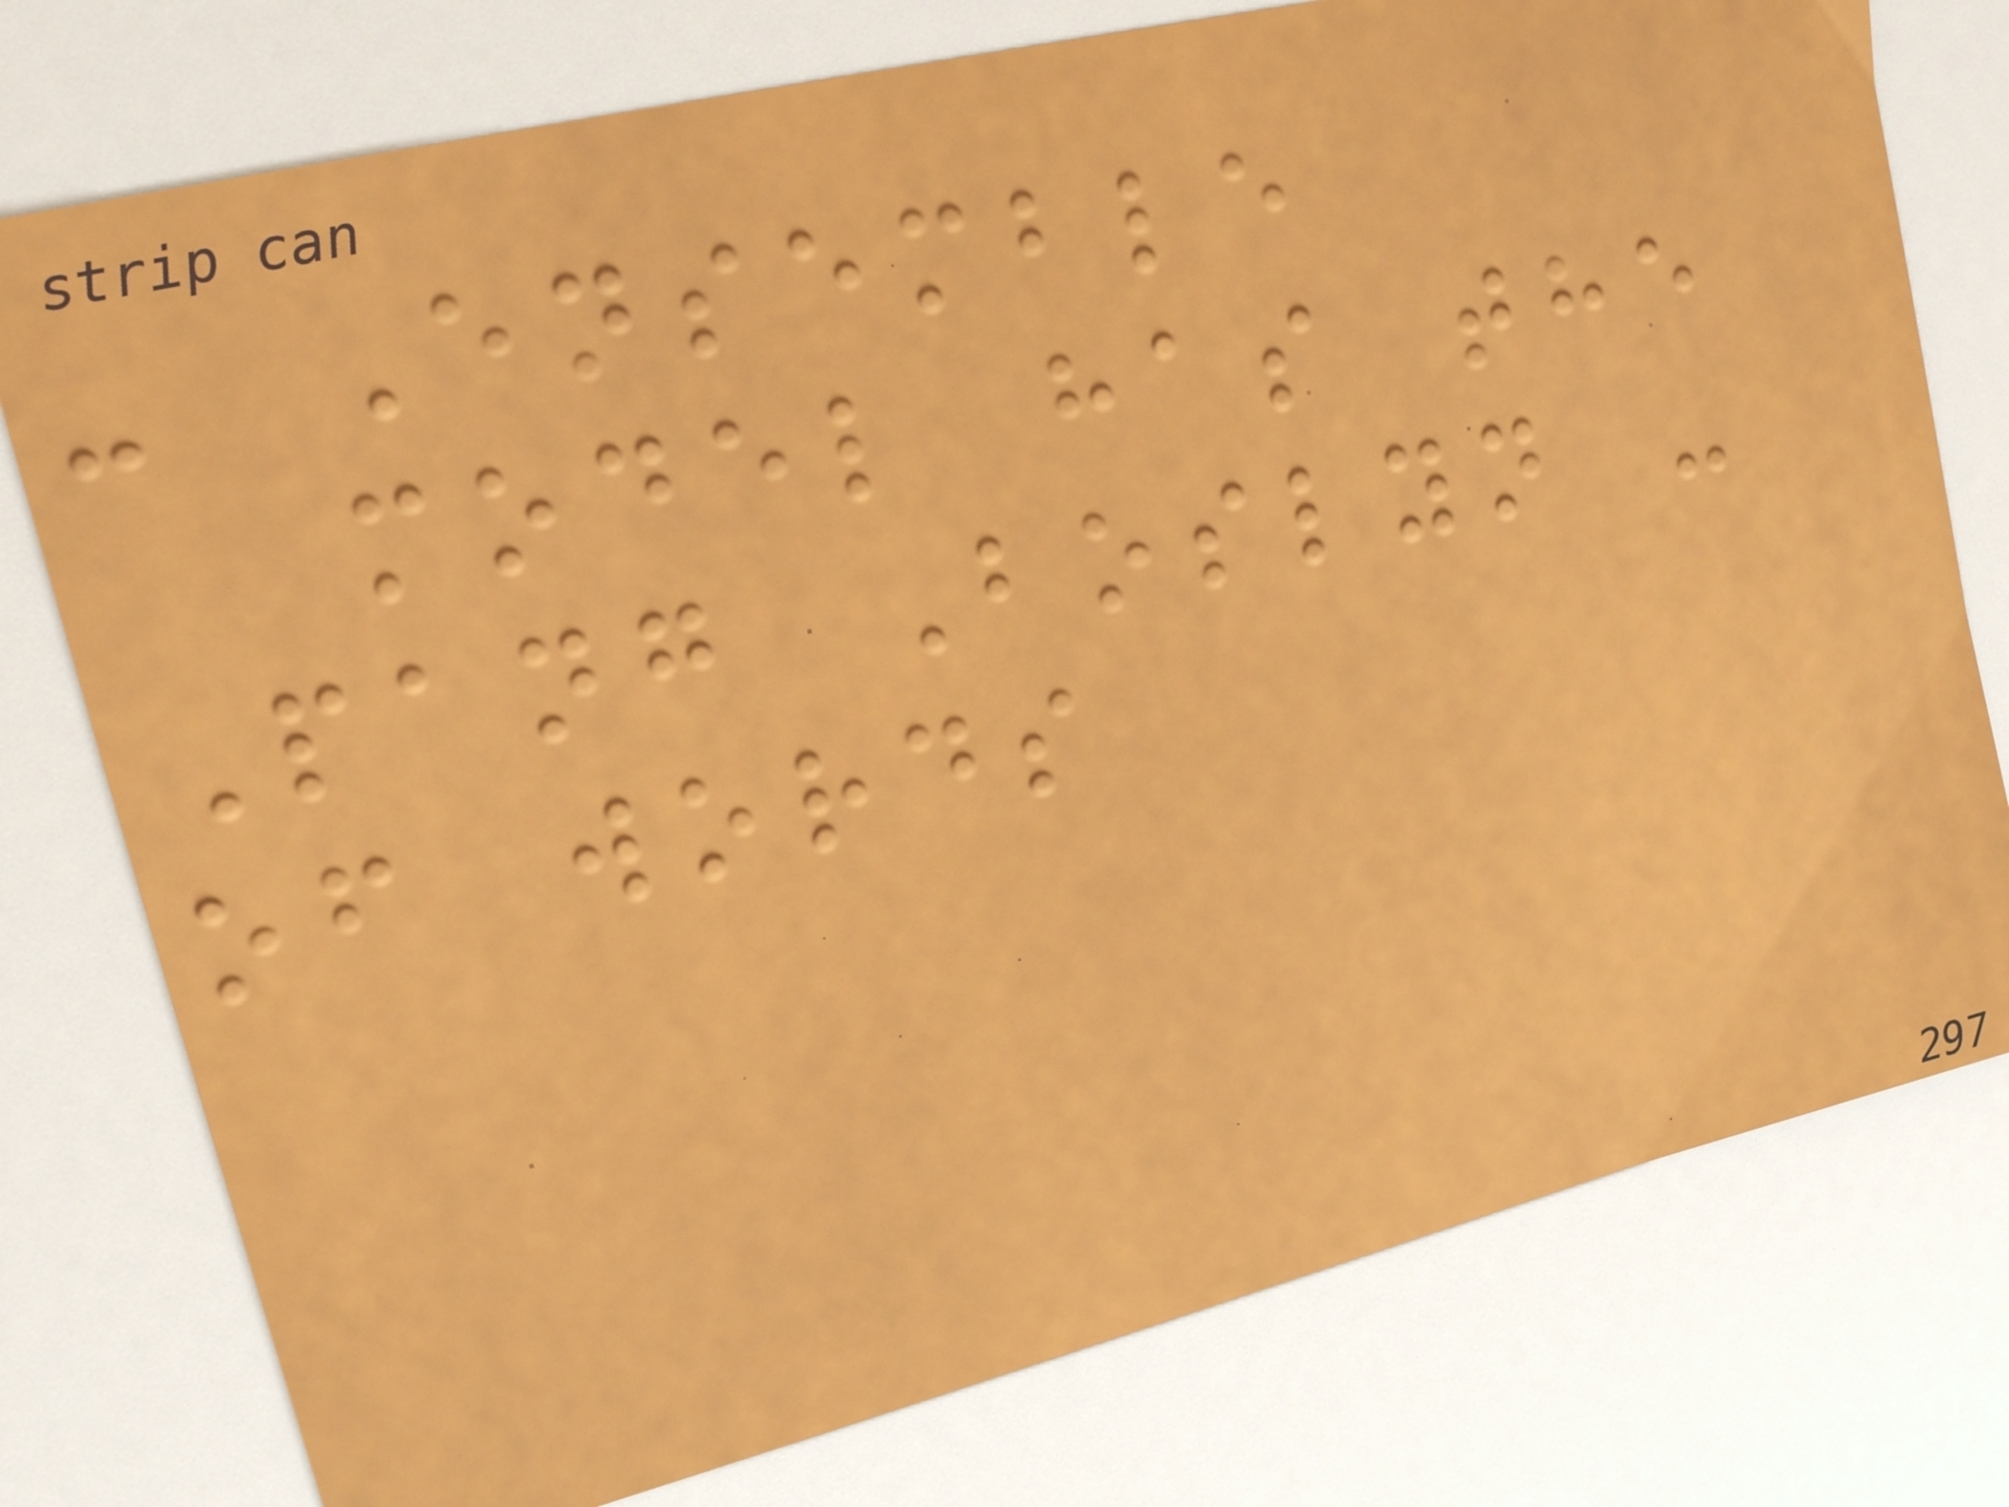- Ensemble
model has the
Pang Boslyn -
of words
